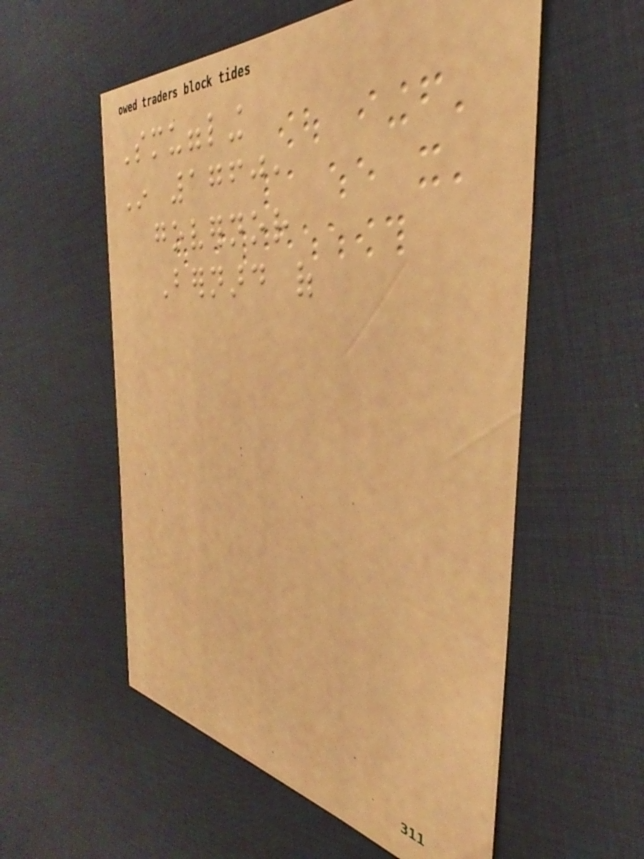Smuggling
In 1760,
governor
Bernard of
